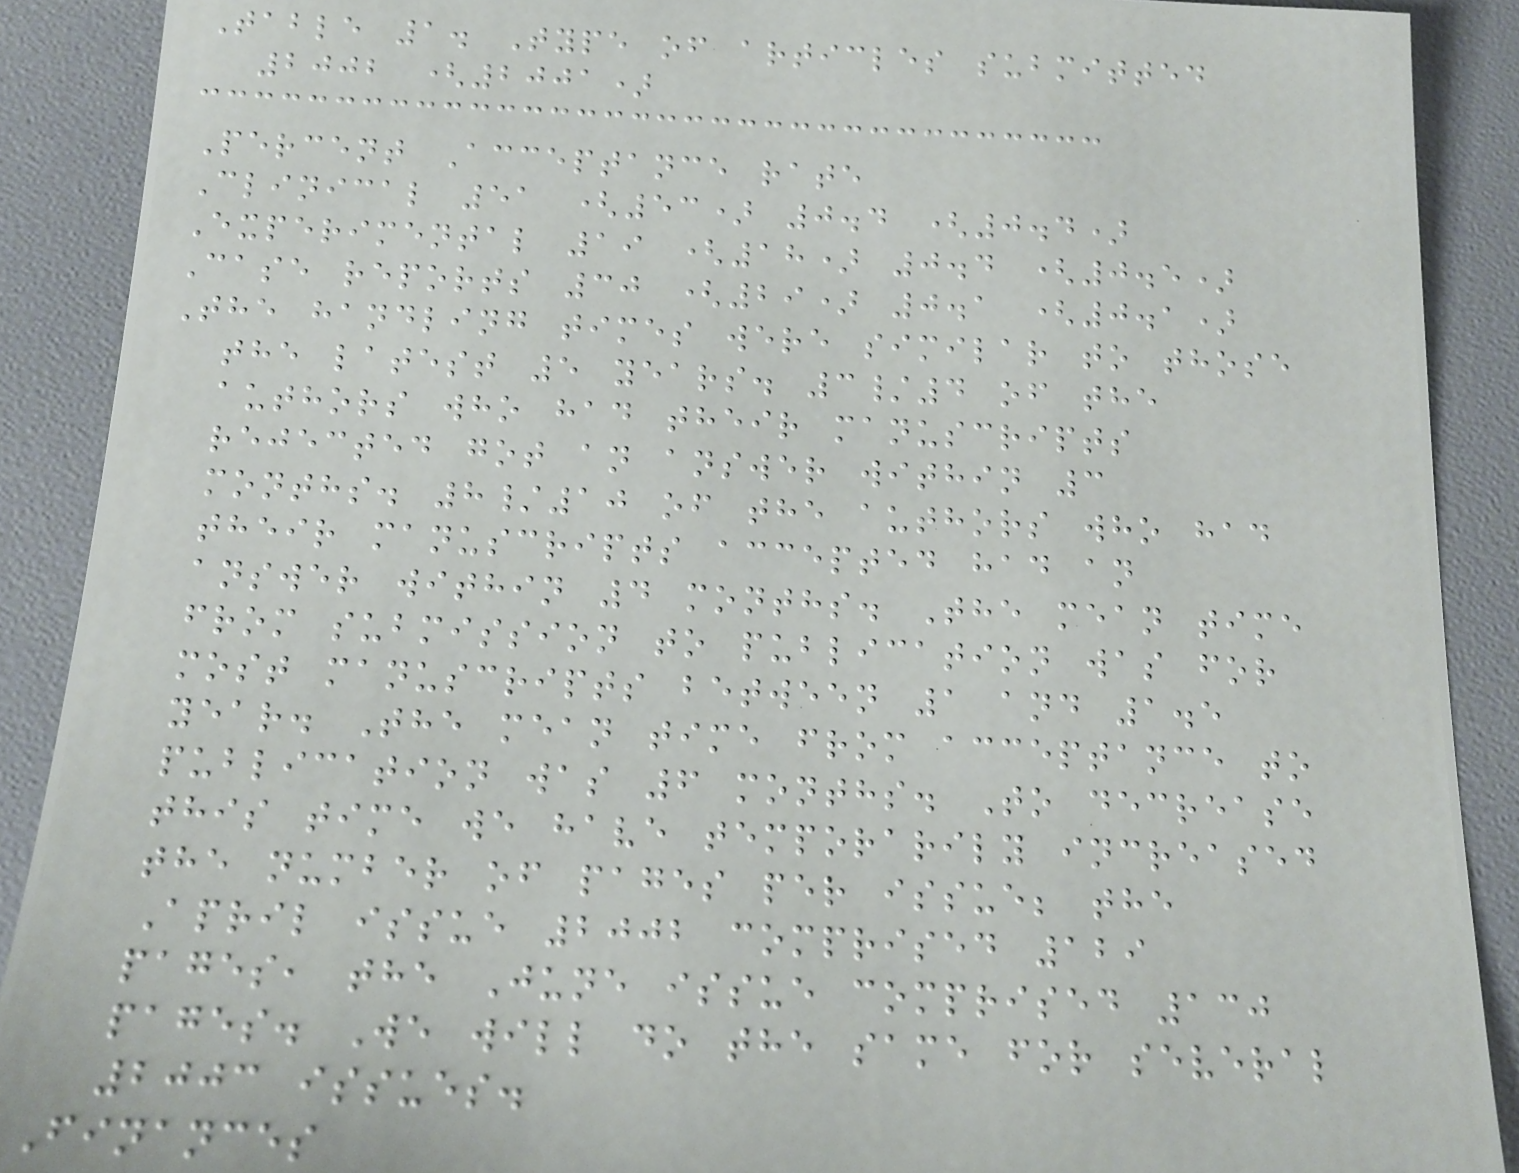Table 1. Type of articles submitted
2002 (2001)
Percent Acceptance rate
Clinical 51 (53) 0.4 (0.4)
Experimental 19 (18) 0.4 (0.5)
Case reports 30 (29) 0.1 (0.1)
The handling times were similar to those
the latest 5 years. 3/4 of the
authors who had their manuscripts
rejected got an answer within 3
months. 8/10 of the authors who had
their manuscripts accepted had an
answer within 4 months. The mean time
from submission to publication was for
most manuscripts between 1 and 1.5
year. The mean time from acceptance to
publication was 6 months. To decrease
this time we have temporarily increased
the number of pages per issue; the
April issue 2002 comprised 129
pages, the June issue comprised 130
pages. We will do the same for several
2003 issues.
Finances
